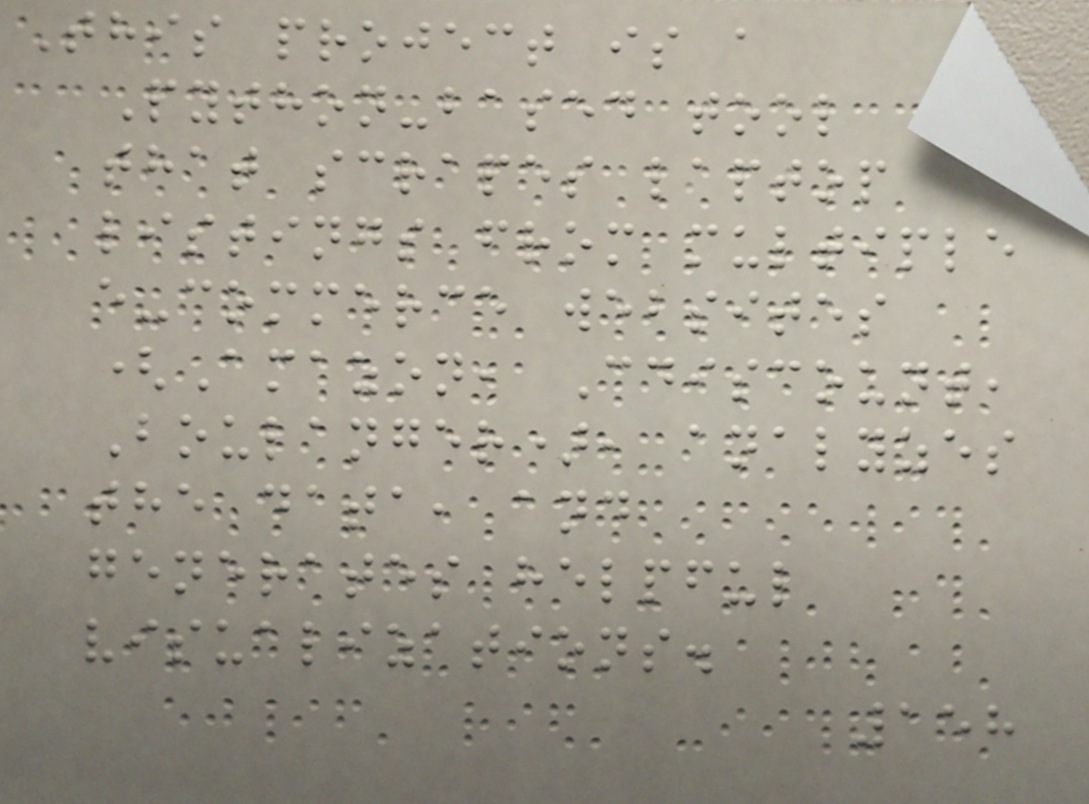This project is a
Python-based tool
that scrapes laptop
listings from multiple
e-commerce websites
(Amazon, Cdiscount,
Boulanger), analyzes
the data, and
generates helpful
visualizations.
158
